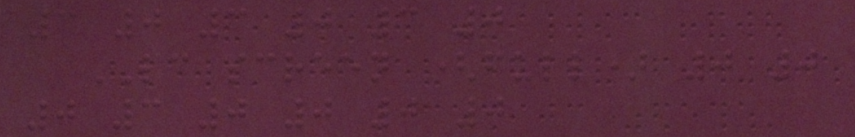3 0 3 0 3 0
LC screen (full) 0 0
0 3 0 0 0 0
